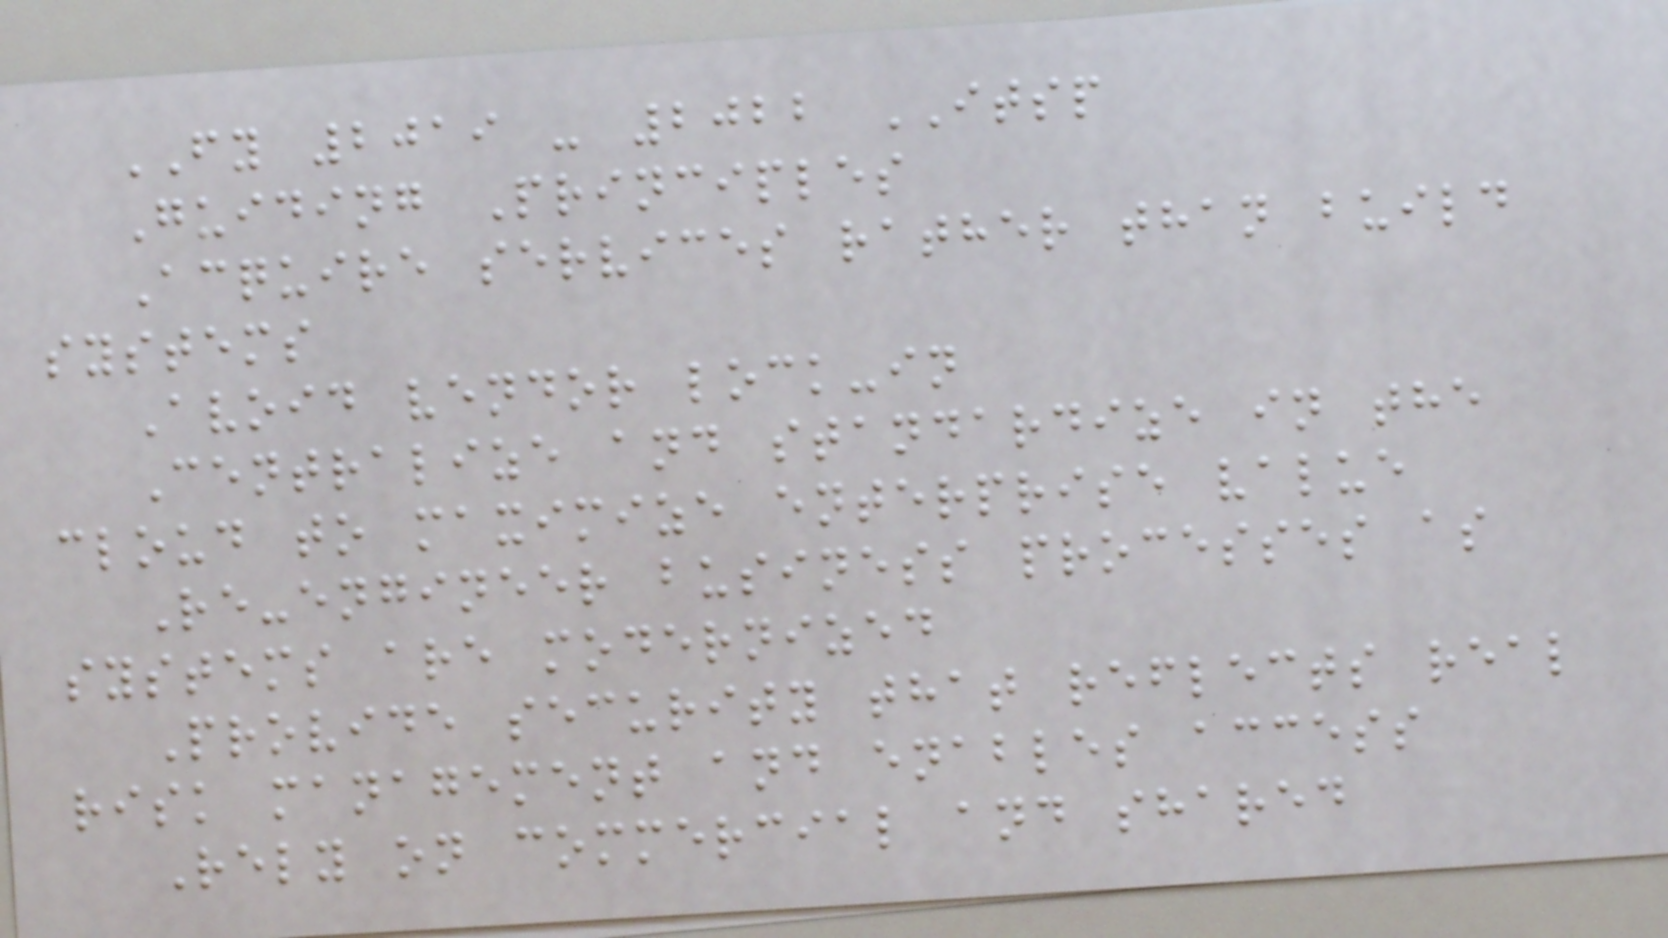FY 2019 - 2022 ITSP
Guiding Principles
Acquire services rather than build
systems
Avoid vendor lock-in
Centralize and standardize in the
cloud to maximize enterprise value
Re-engineer business processes as
systems are modernized
Provide security that reflects real
risk management and enables access
Rely on commercial and shared
